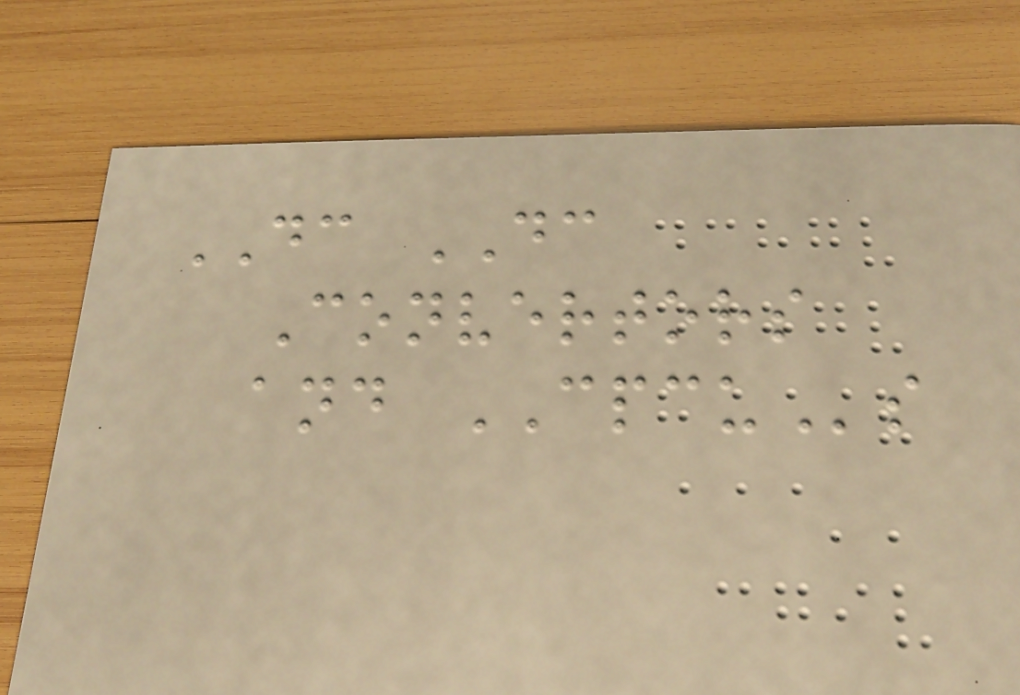DC DC
Convertors
and CPCUs
